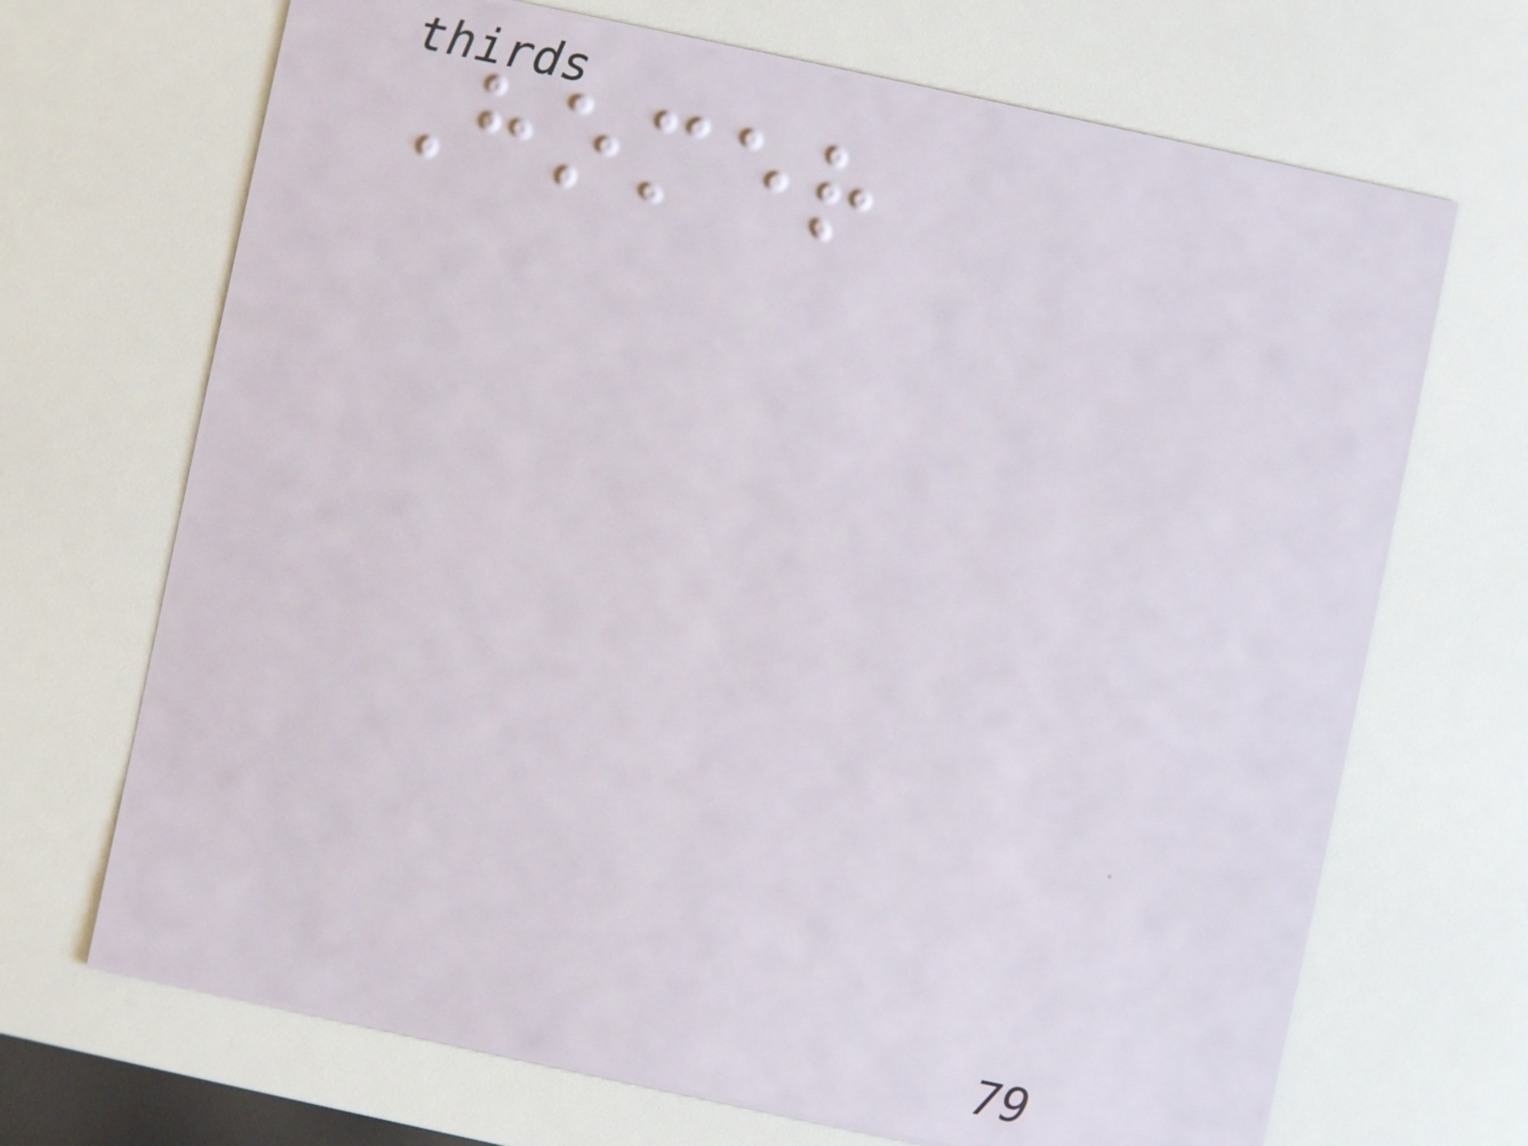Homer
